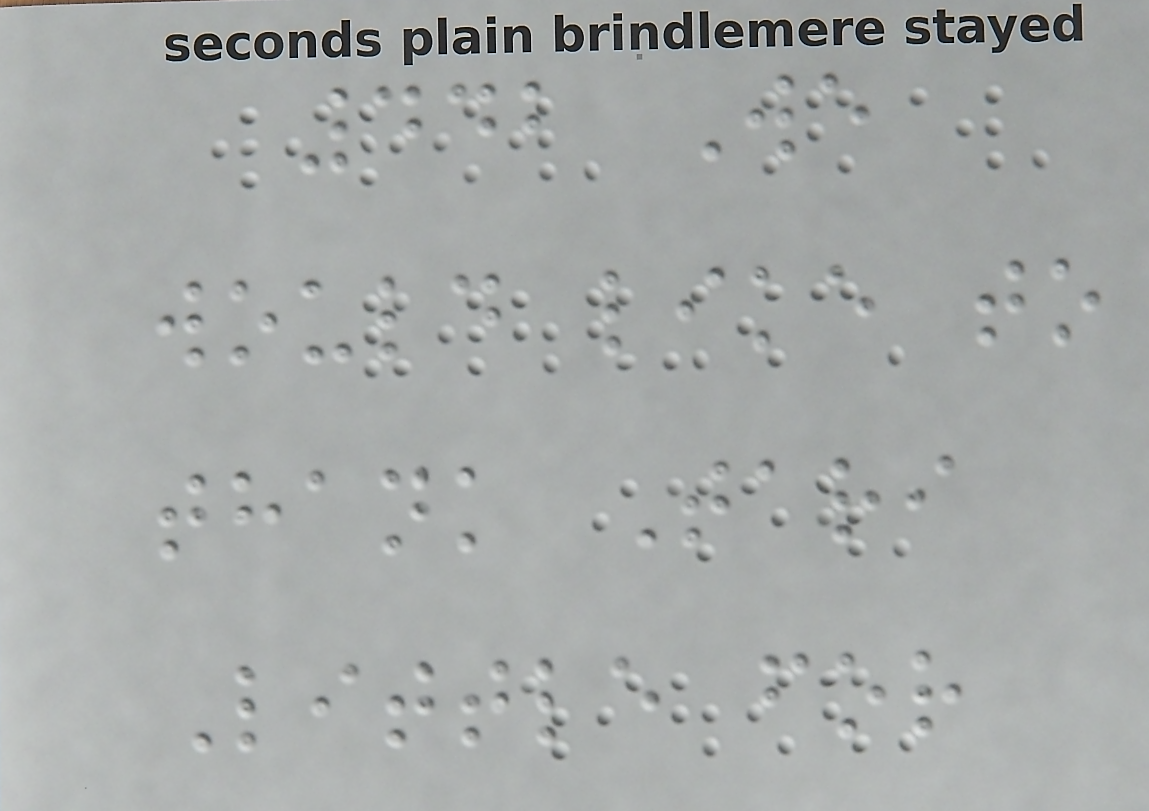442 We
would like to
thank Tari
Little for
